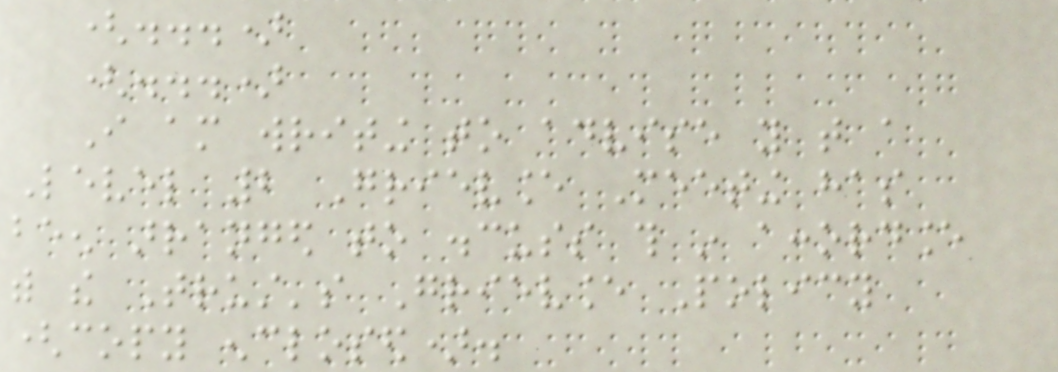(...)
(...)
I am writing to advise you that a
Level 2 Grievance Meeting has
been arranged to discuss this in accordance
with the Trust's Grievance Policy
(copy enclosed).
